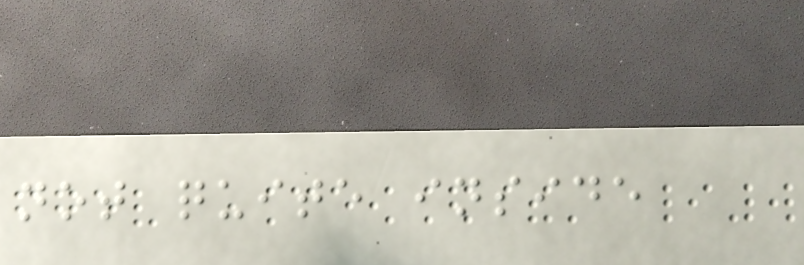not quite inside
